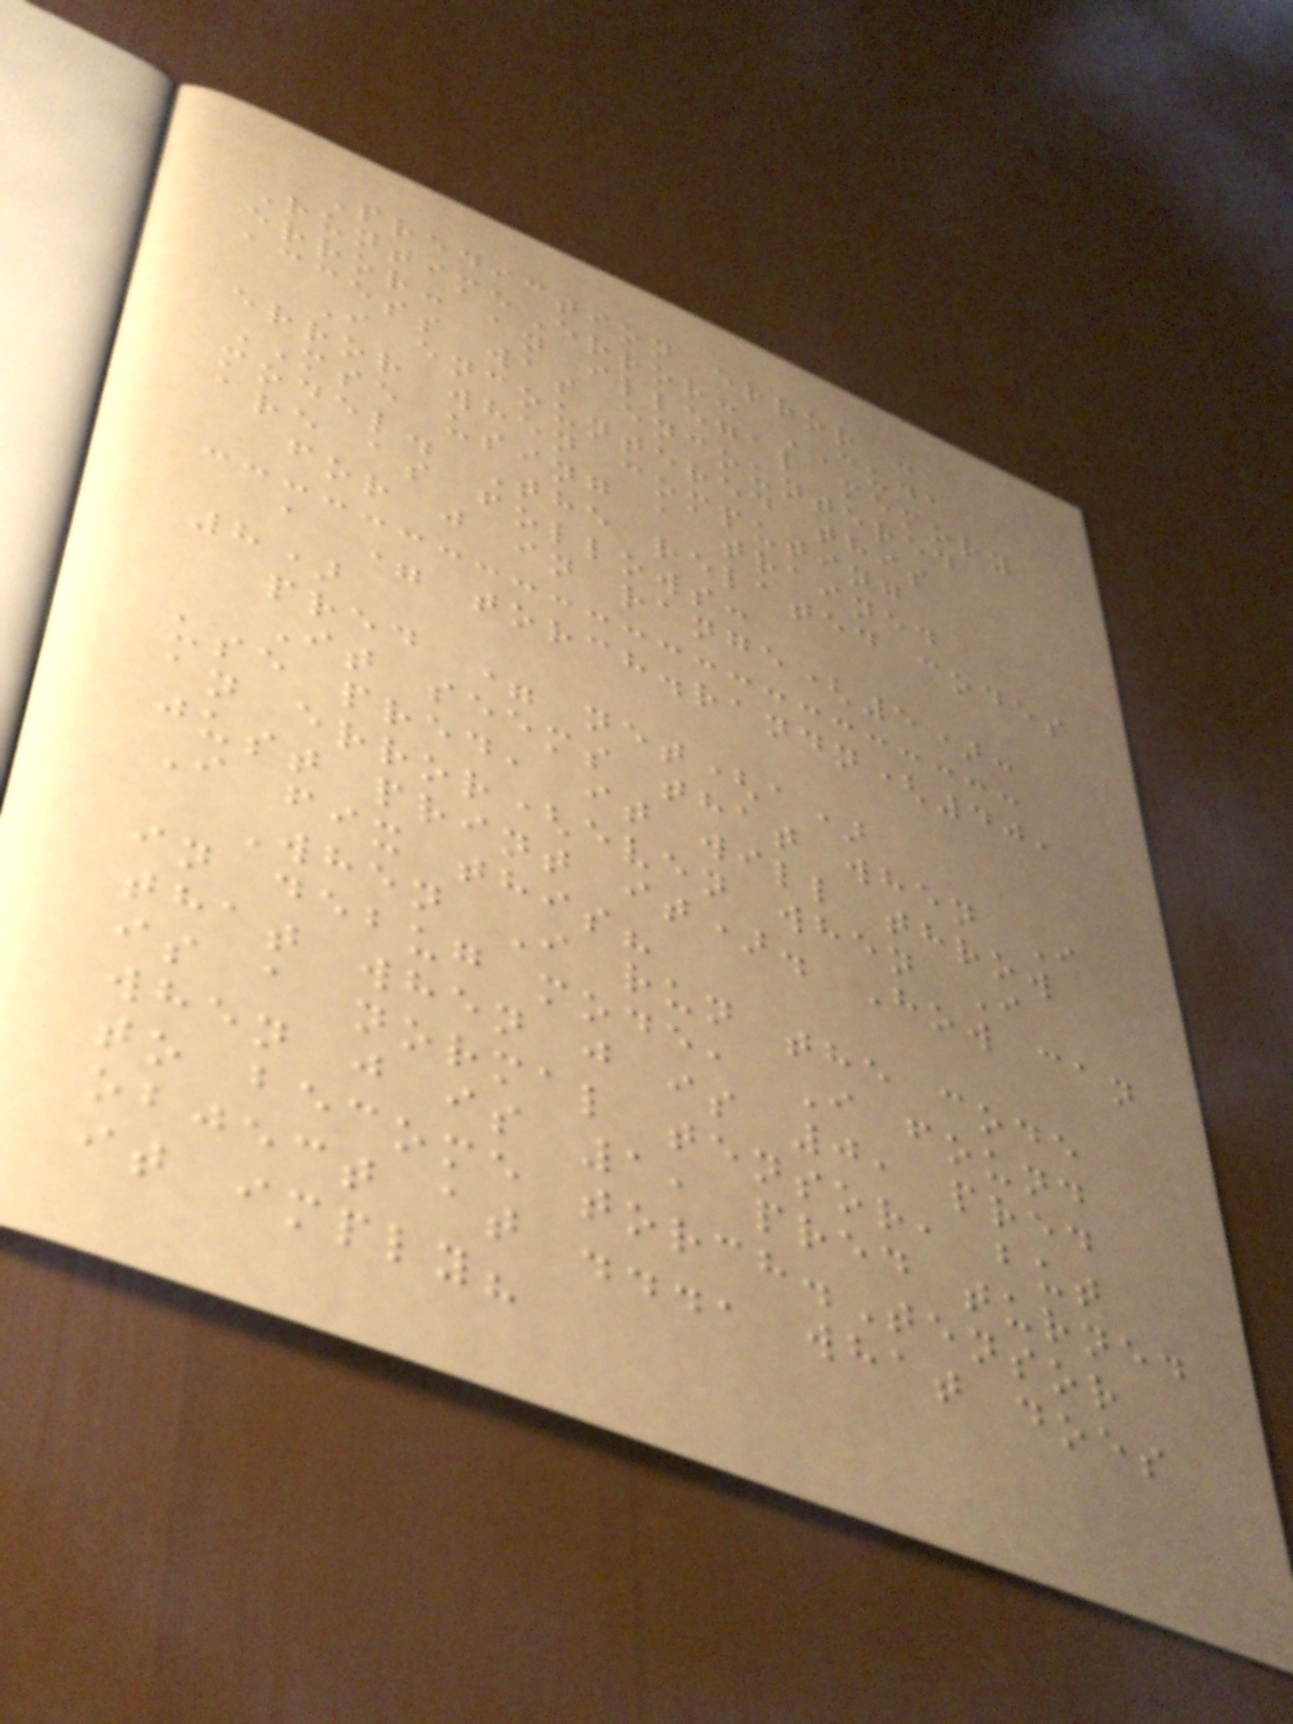Prediction error :
RuntimeError: CUDA
error: an illegal memory
access was encountered
I encountered this
error when computing
MSE using a trained
model. The related codes
are as follows:
for j in range(5):
a = torch.randn(40,
8)
pred = net(a)
It seems that when I
use pred, it will throw
an error(even when I
just print it). How can
I fix this?
When I run the code
in debug mode, I found
that when j is 0, pred
is a normal tensor, but
when j is 1, pred turned
to become torch.Tensor
object at ..., what does
it imply?
